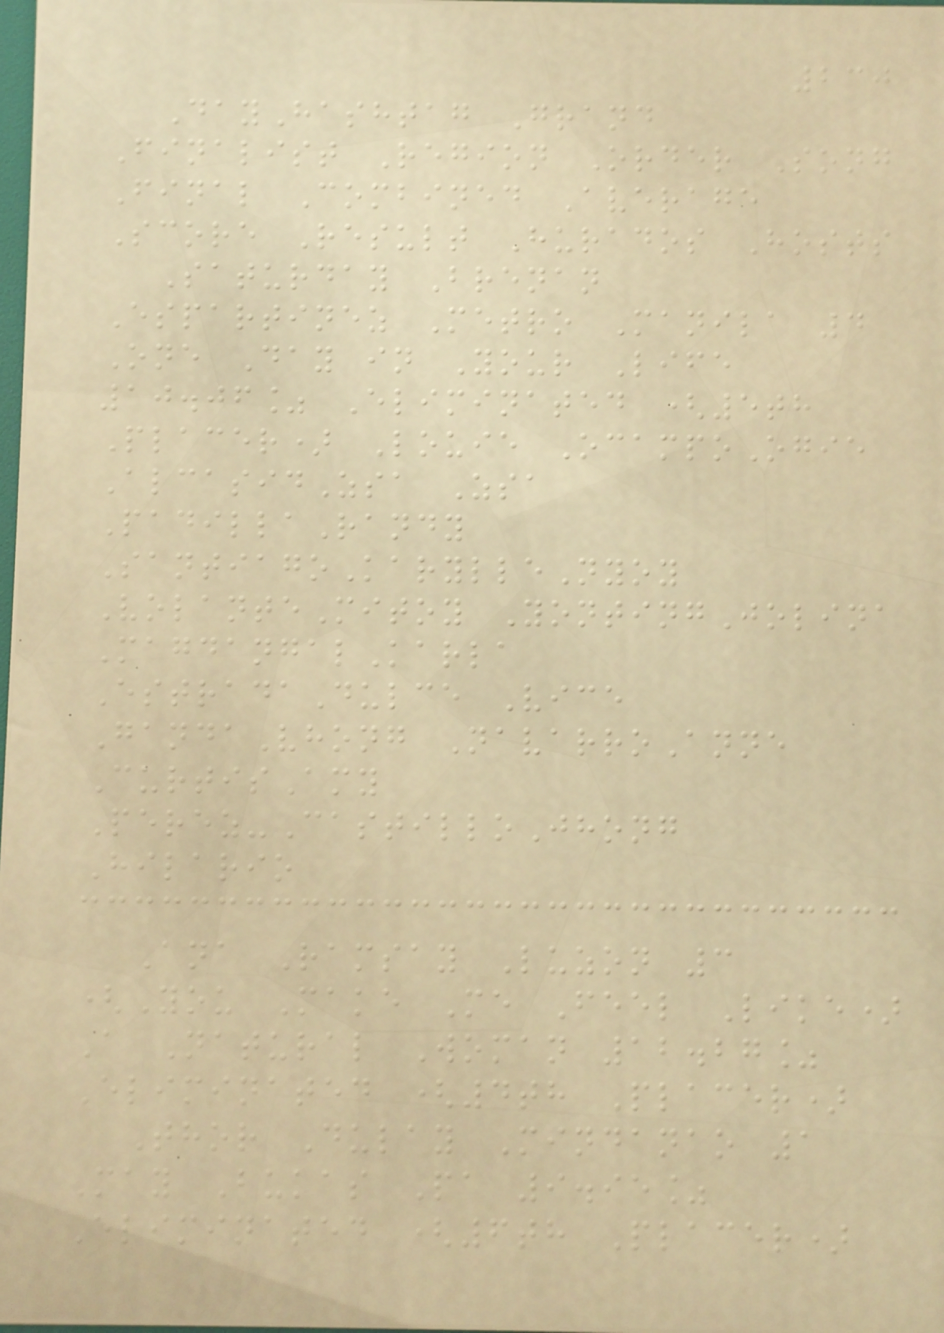230
DayHashtag Grand
Finalist Region Order Song
Final Combined Average
Score Result Hurados Hosts
Saturday Brenan
Espartinez Metro Manila 4
One Day in Your Life
10.06% Eliminated (5th
Placer) Louie OcampoOgie
AlcasidZsa Zsa
PadillaRandy
SantiagoKarylleNyoy
VolanteMitoy YontingJolina
MagdangalKarla
EstradaDulce Vice
GandaVhong NavarroAnne
CurtisAmy
Perez-CastilloJhong
Hilario
Ana Ramsay Luzon 3
(You Make Me Feel Like)
A Natural Woman 12.27%
Eliminated (4th Placer)
Thor Dulay Mindanao 1
May Bukas Pa 9.95%
Eliminated (6th Placer)
